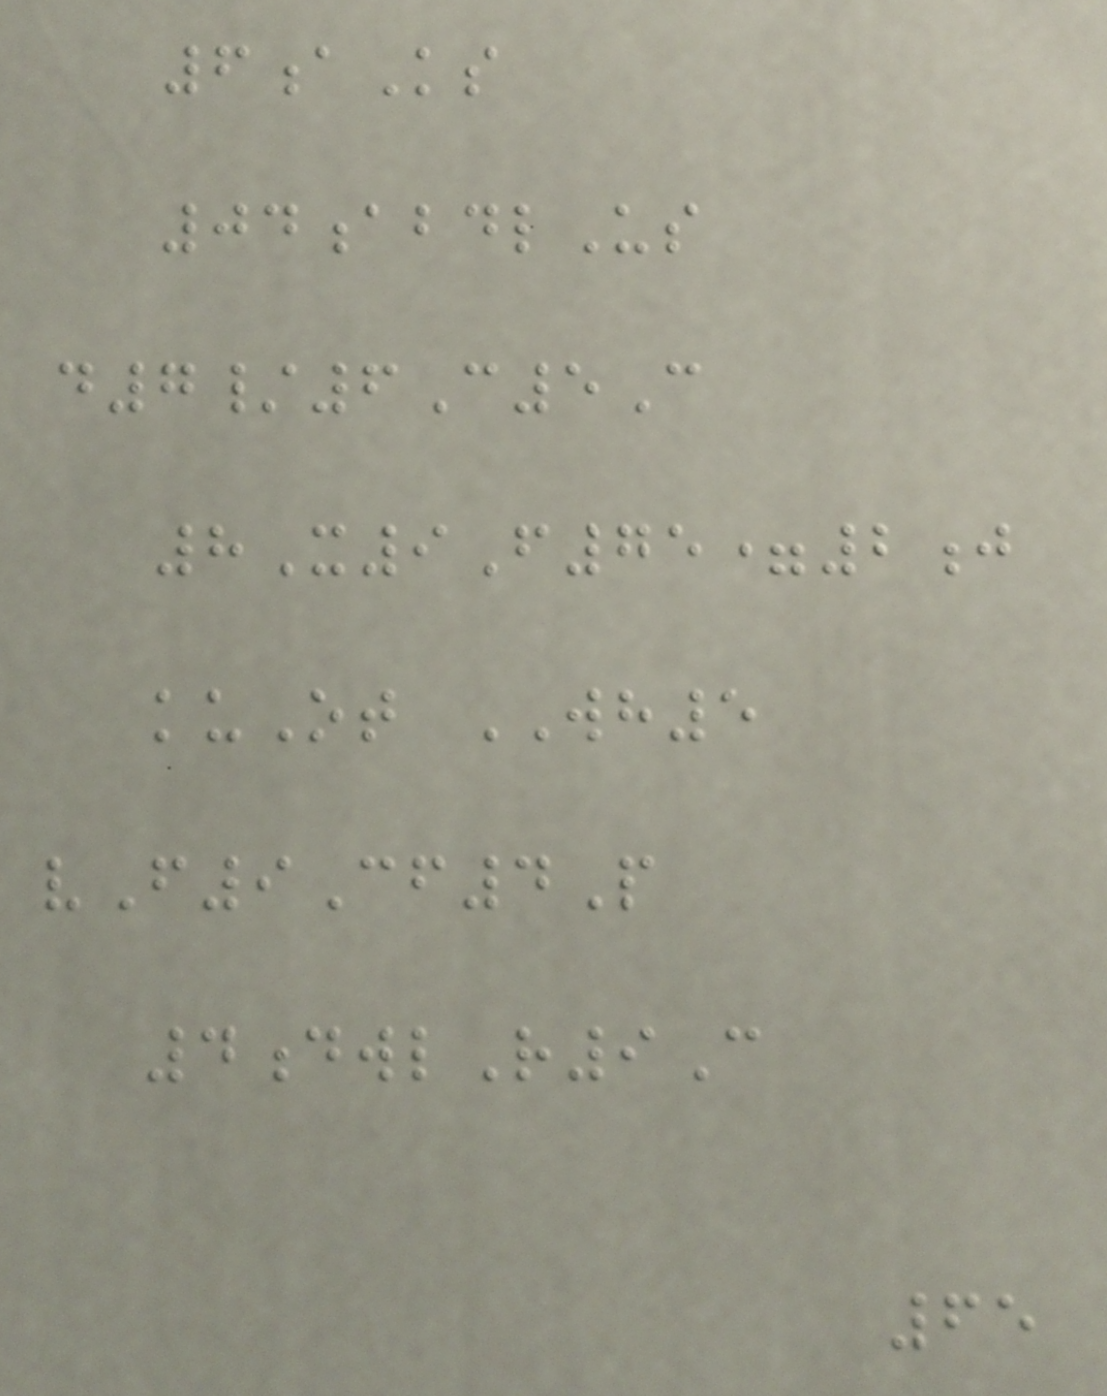6aKs
04abdlUs
d7/6C5C
8X9F75=2j
kuOt WH5
vF9Cf4P
4dwlR9C
65
